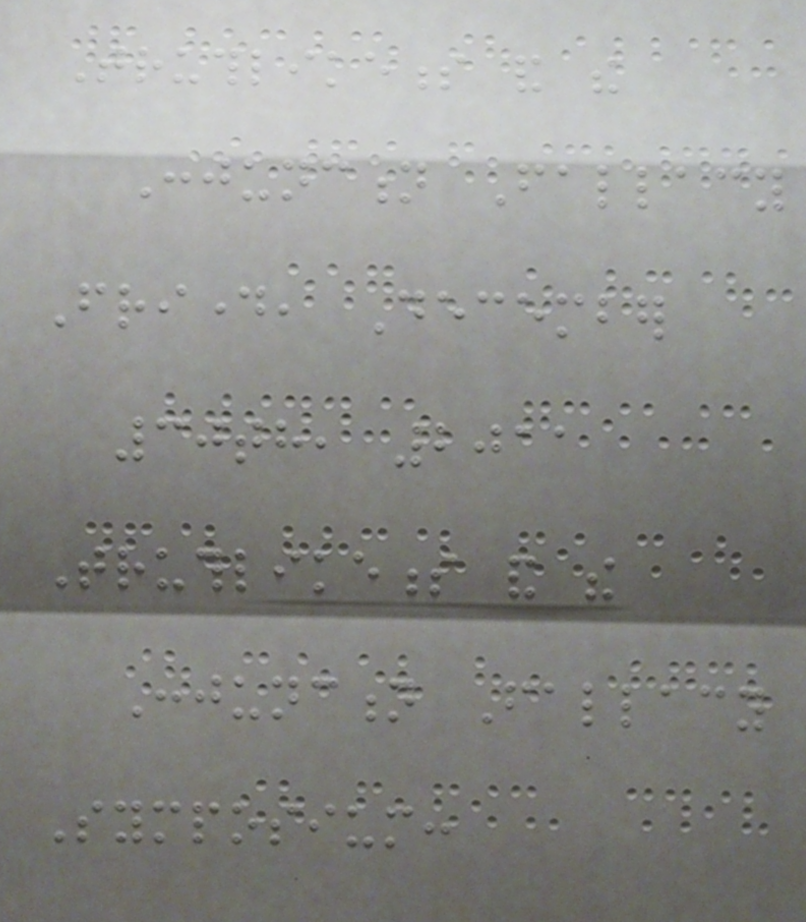Truthlikeness and the
Conjunction Fallacy
Friday, December
30th, 2011
Truthlikeness and the
Conjunction Fallacy
Symposium:
